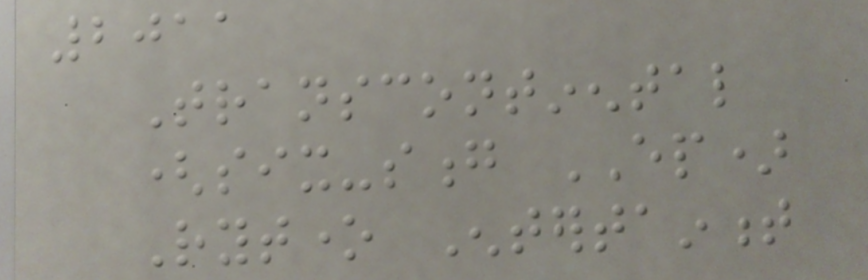2011
Transcontinental
(six-song EP)
Rytone Entertainment
